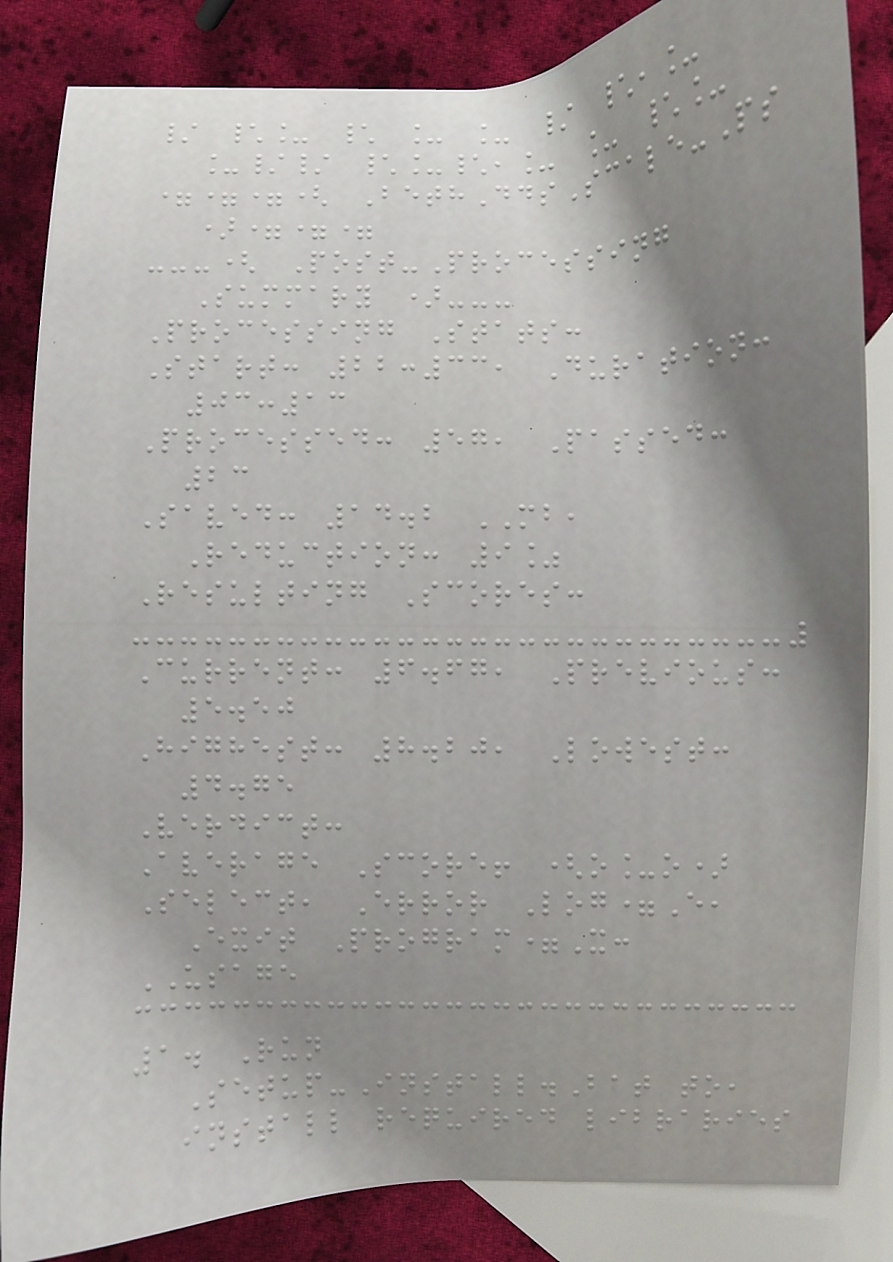/ \_ \ _ _ / \,_
_// \_\,_ _ \_
===( BethDdsScale-Ps
)===
---( Post-Processing
Summary )---
Processing Stats:
Start: 22:33, Duration:
03:13
Processed: 57, Passed:
23
Saved: 14.2 MB,
Reduction: 9%
Resulting Scores:
Current: 6.67, Previous:
5.50
Highest: 8.20, Lowest:
4.75
Verdict:
Average Score! (o_o)
Select, Error Log=E,
Exit Program=X:
USAGE
1. Run
Setup-Install.Bat to,
install required libraries
